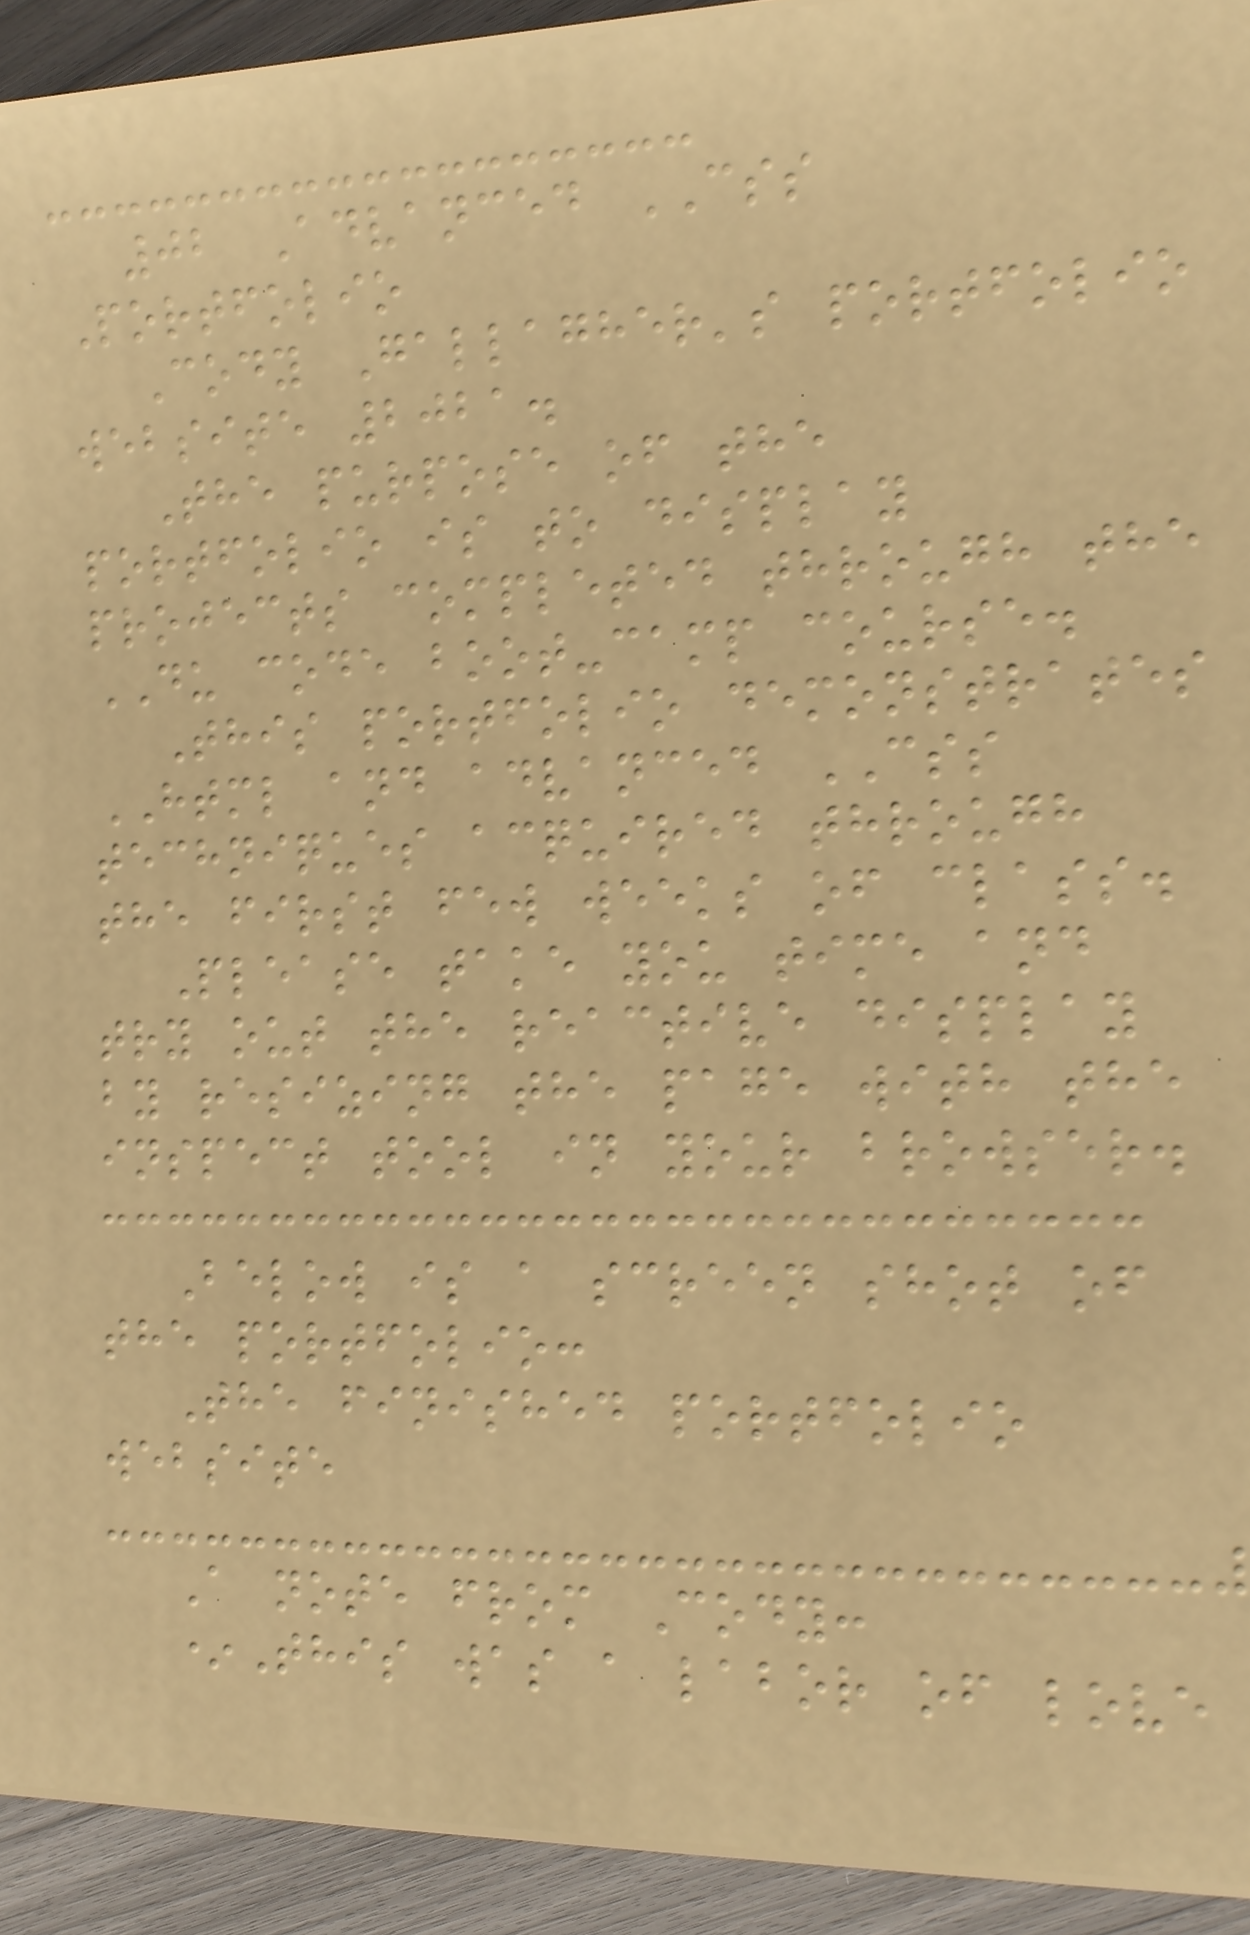02 Advanced CSS
Portfolio
Cody Gallagher's portfolio
website 2021.
The purpose of the
portfolio is to display
projects completed through the
DU code boot-camp course.
This portfolio demonstrates
HTML and advanced CSS
techniques acquired through
the first few weeks of class.
Please take you time and
try out the reactive display
by resizing the page with the
inspect tool in your browser.
Below is a screen shot of
the portfolio:
The finished portfolio
website
A note from Cody:
*This was a labor of love
